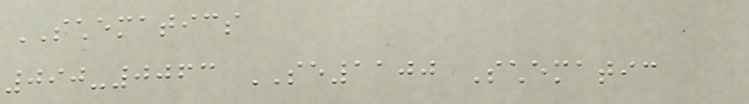SCHEMATICS
090-0063 SE1100 Schematic
